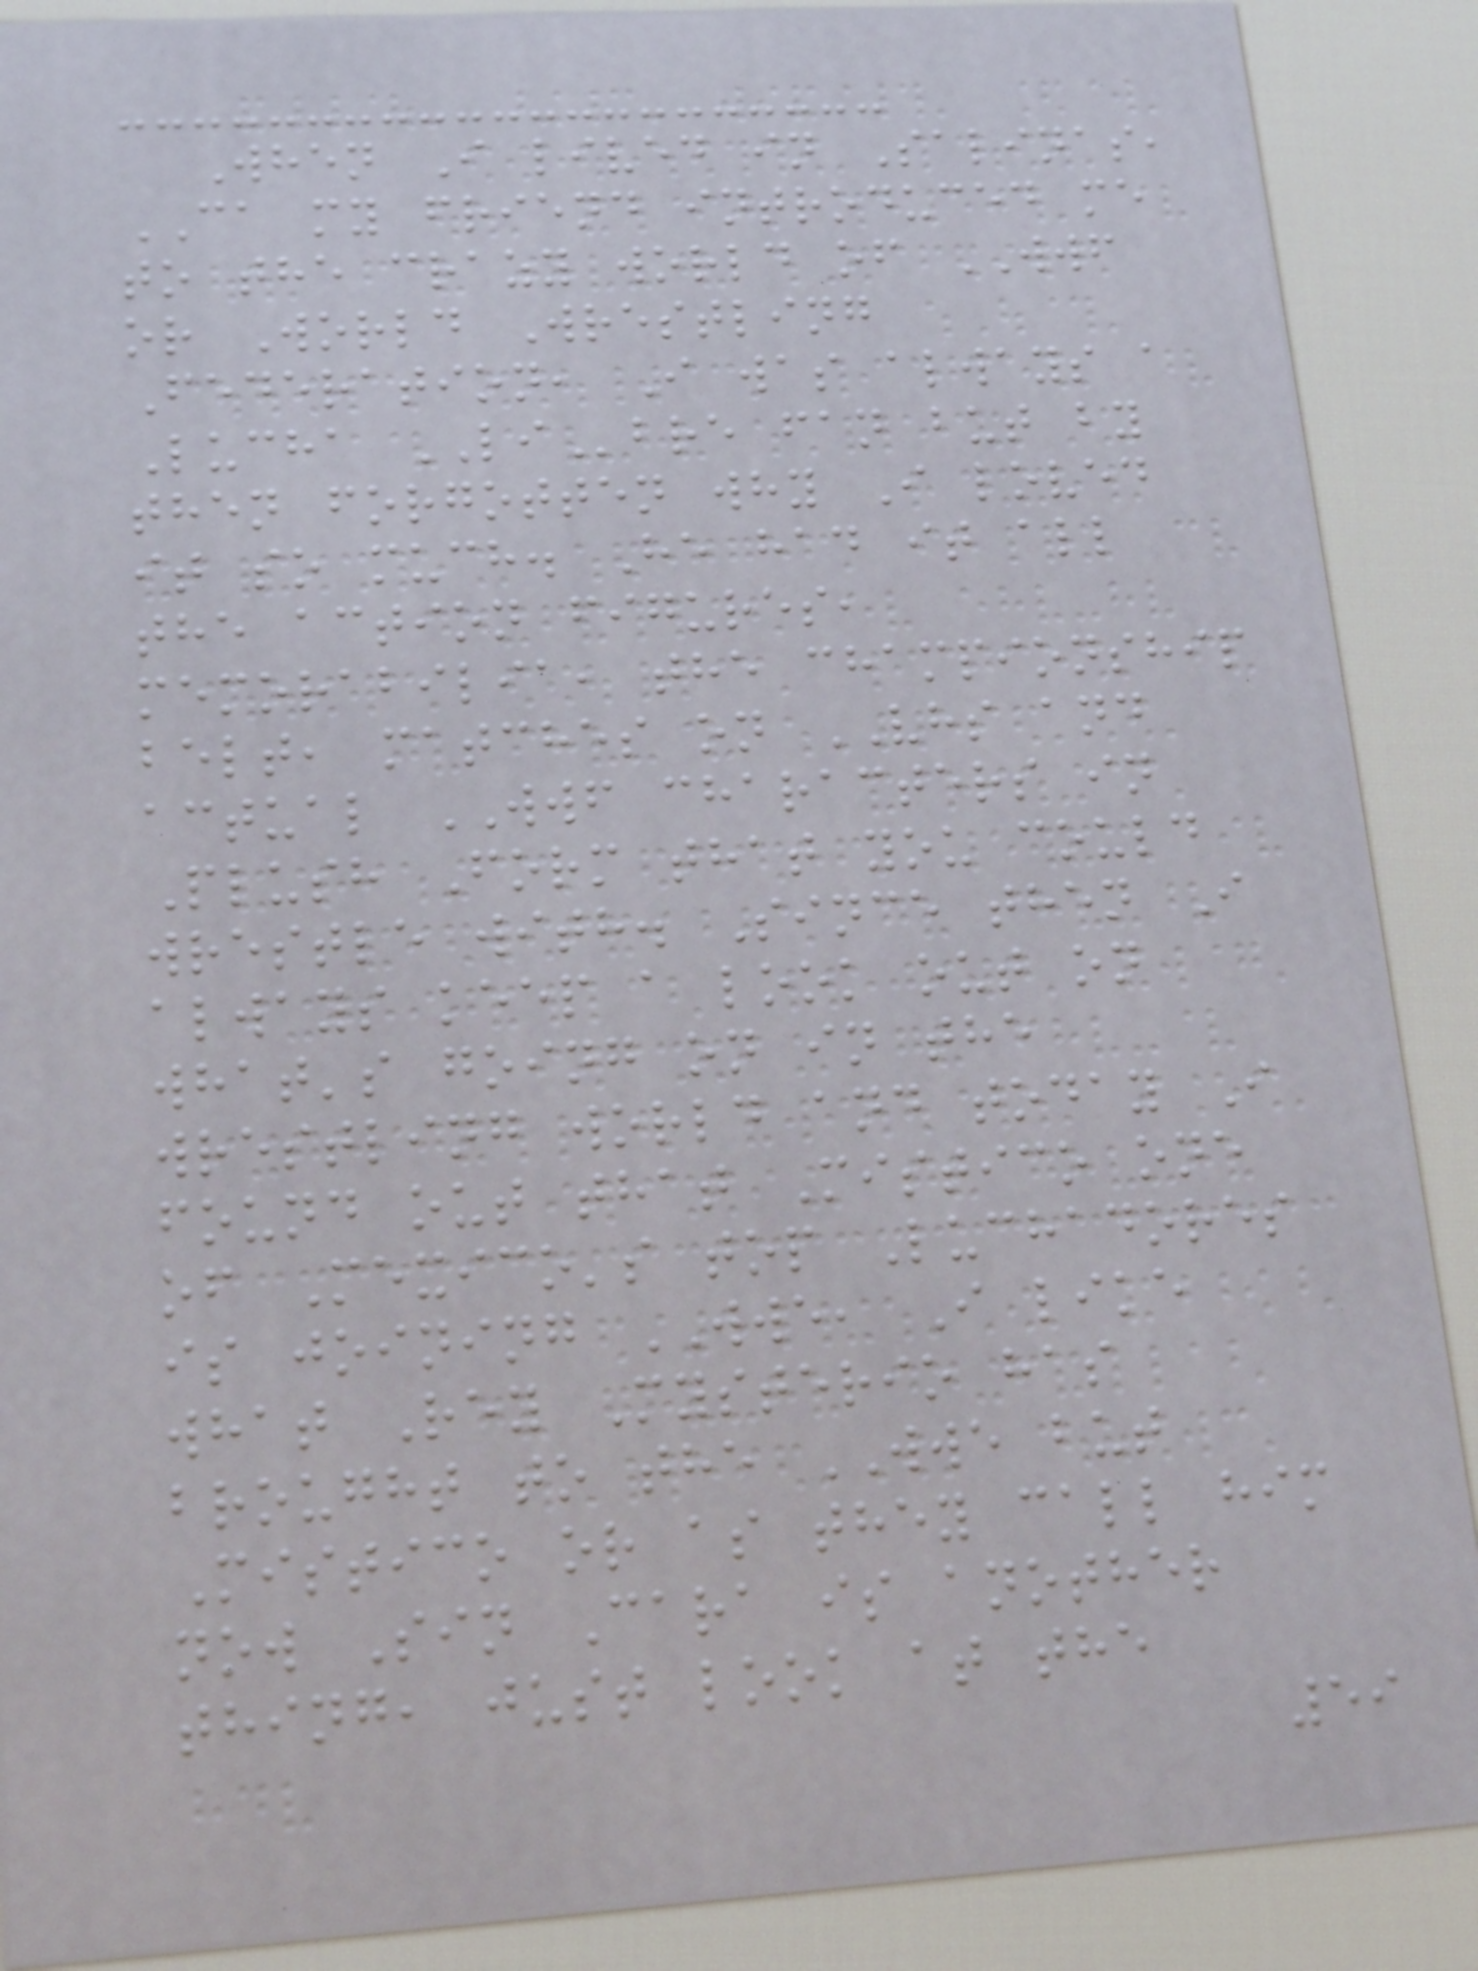When I lived in Salinas,
CA my friend introduced me
to the crazy world of WWF
or World Wrestling
Federation, I was always a
Lucha LIbre fan but by
then forgotten why I loved
it so much. He had it all
the action figures,
memorabilia, the championship
belt, matches on VHS and
actual WWF characters in
Plush Form that you could
wrestle with. Since then I
always keep a look out on
what's going on in the
wrestling world and today I
found out that Mistico one
of Mexico's top Luchadores
is joining WWE, I like
what Rey Mysterio has
brought to the WWE but
Mistico or as they call him
now Sin Cara is another
thing, just look at the
59
